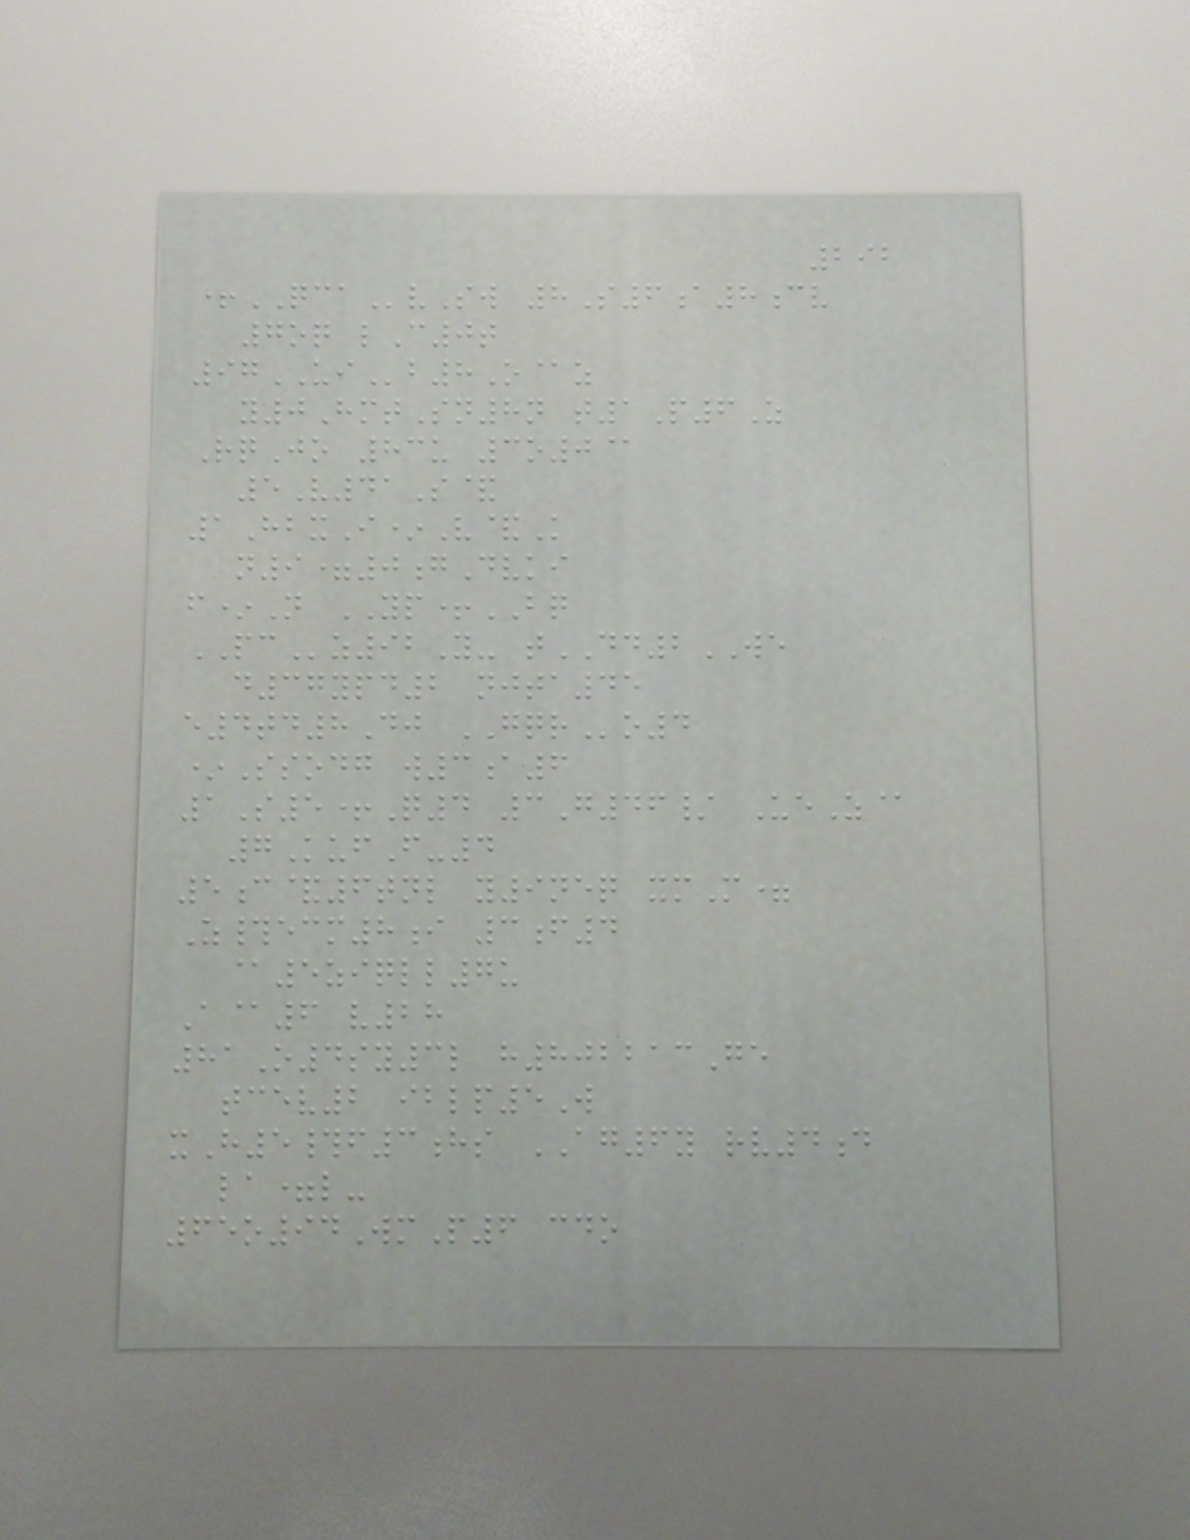292
+QCAvSw 8S6a8cv
7oq lC0t
97UIb8O@z
y0HmtSn8n t1P6Z
RqJo 83u 3o0@
5V41S&
1HbxI*V&K
n9=0gDvki
f*N YP+BQ
PCz92Y- tDD2WE
d37ypd2 njta45
e4td8Dj GQRo4
*Ssodg w3a6
1S5+Q4 3G46/ UeZ@
7KufF-4
5c&6tnl y9neq xmM=
Z#ecm8i 3f4
@5ziqll7u
A@6 v28
81O4sy3l h802213Ge
tcev2 iblp5W
xH5#f3hs AG6y rv4d
la=l-
65o94WmP6 cdo
